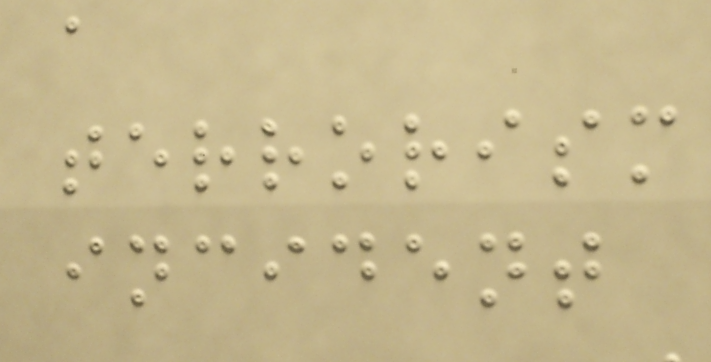a
terrorism
incident
